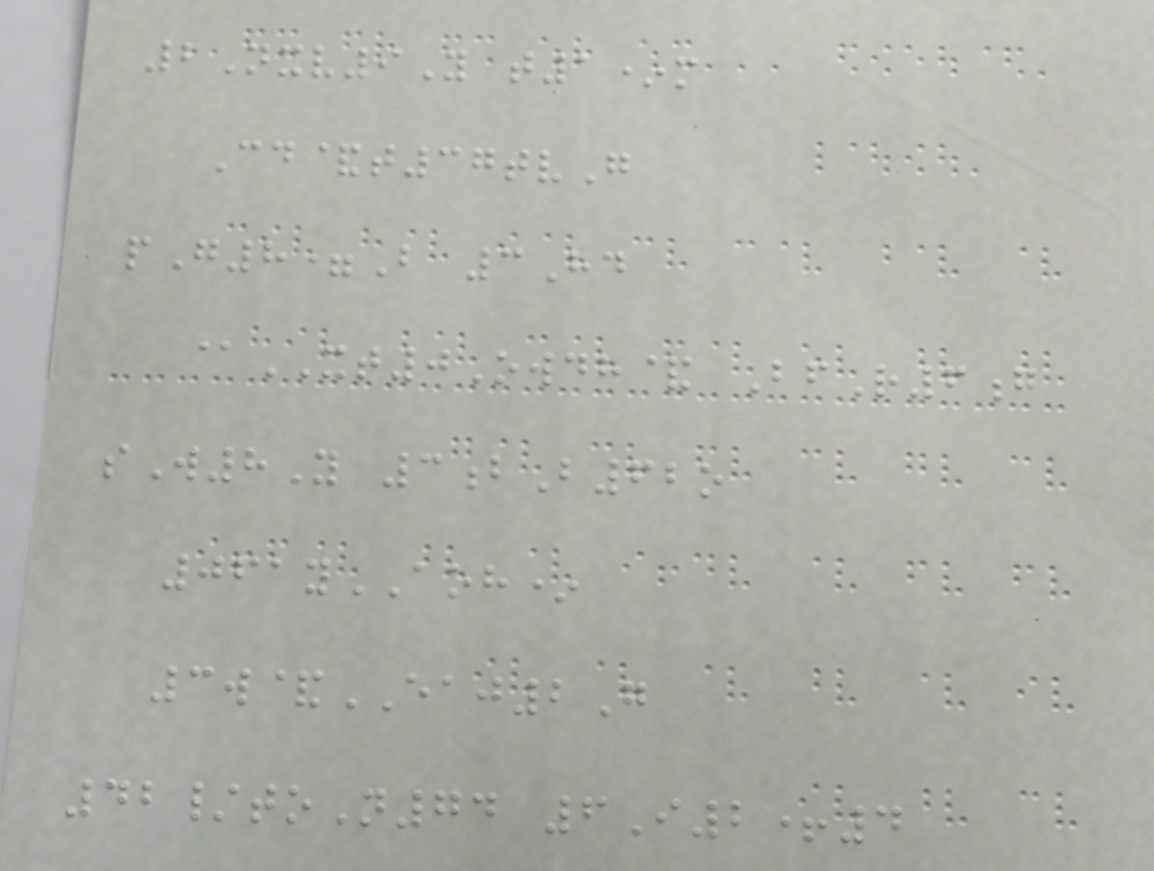2Nxv9Y t1*m
Cd&t37tvG
pG8=B 3Hd
@XT0Owdh& BfR6g
sW8Y 3bB62o
061yAOH*
3w&EAJ2G
42/toN74 6I2+4
